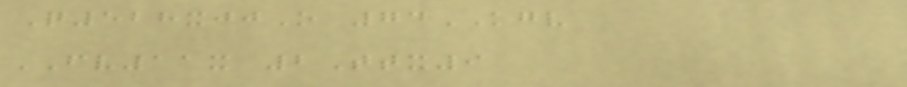Q528xjjO 74KGV
FV11x 2Ttx9
